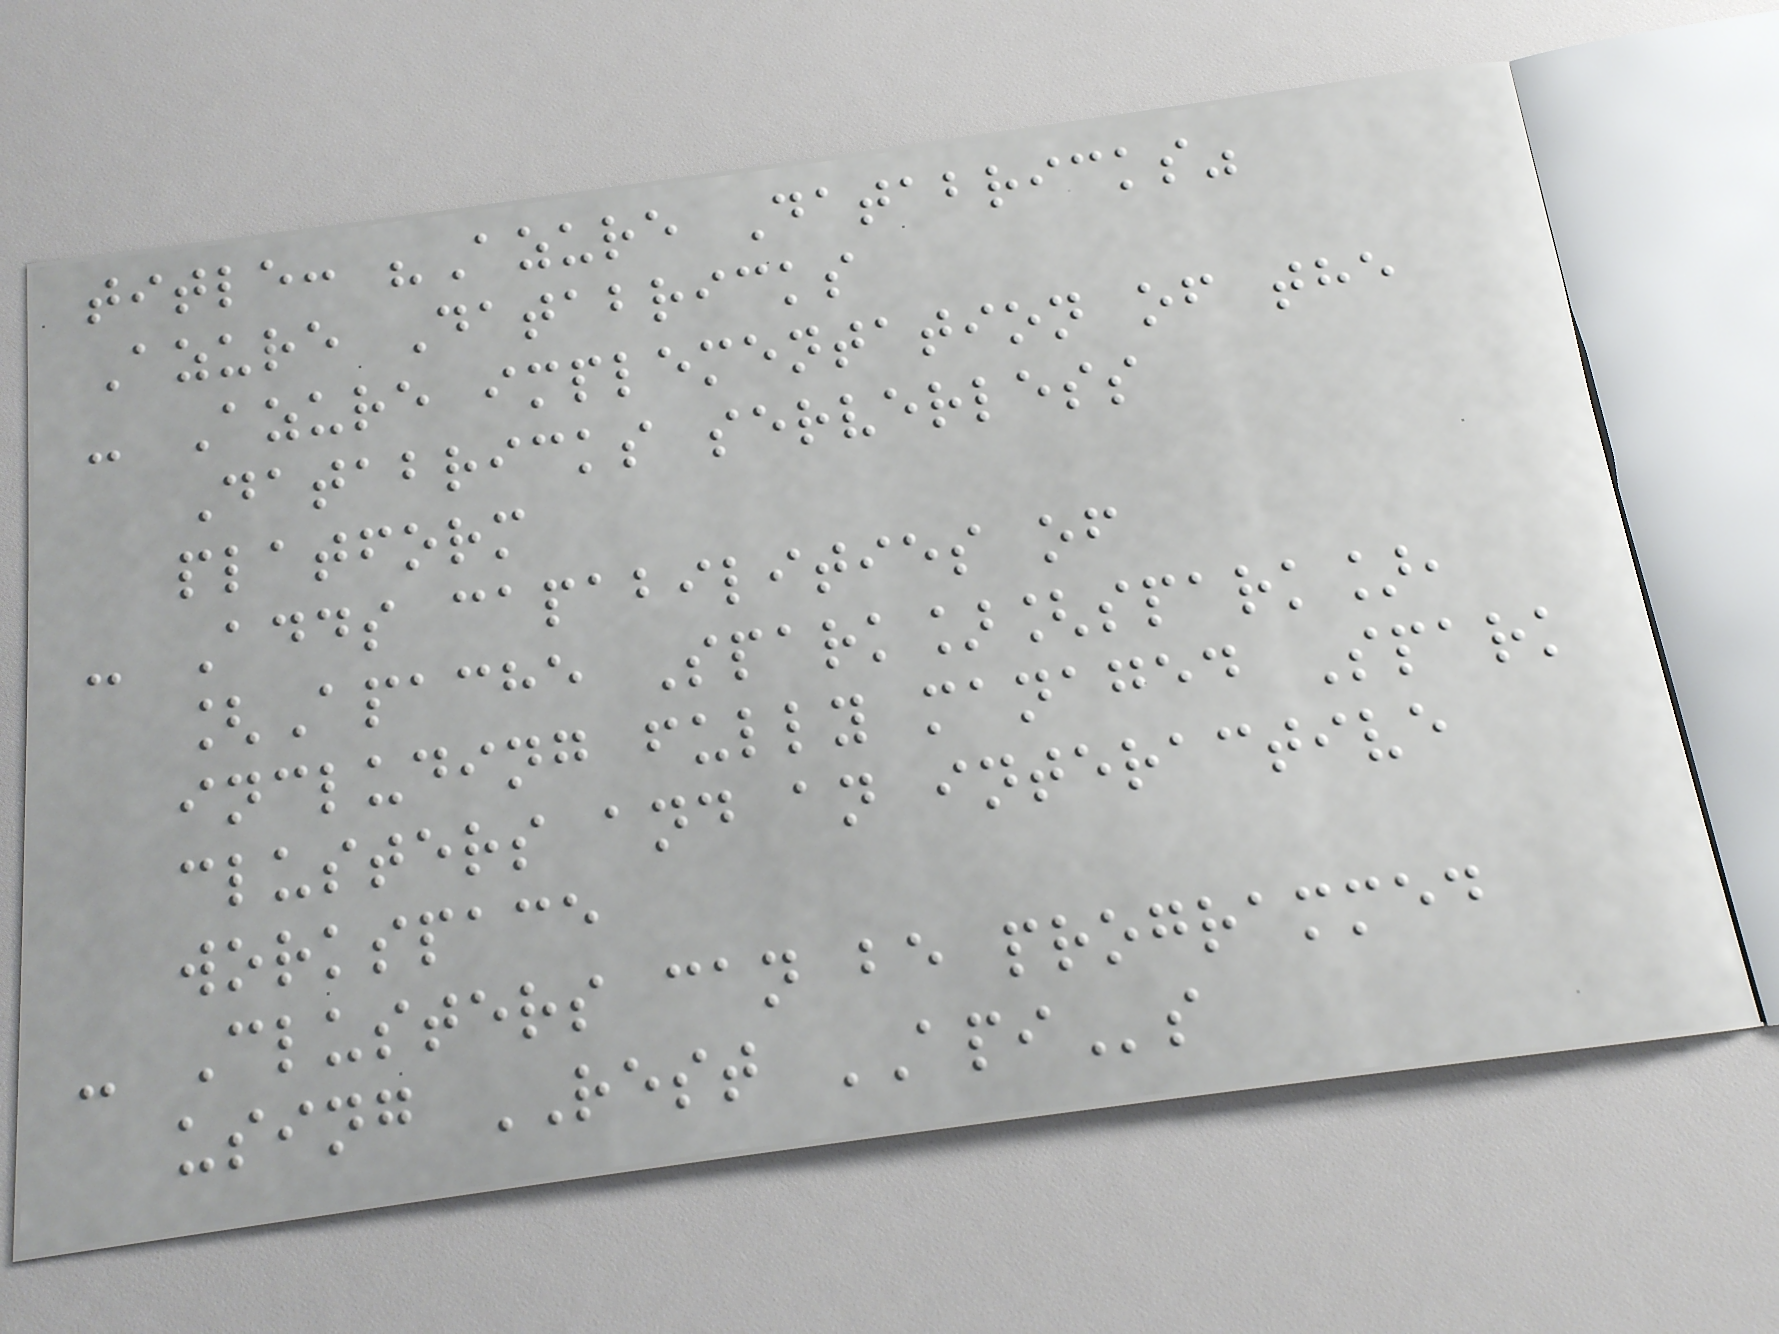title: "Azure Databricks"
Azure Databricks
- Azure implementation of the
Databricks serverless
platform
- Adds capabilities of
[Apache Spark][spark],
including fully managed Spark
clusters and an interactive
workspace
- Clusters can be programmed
using REST APIs
